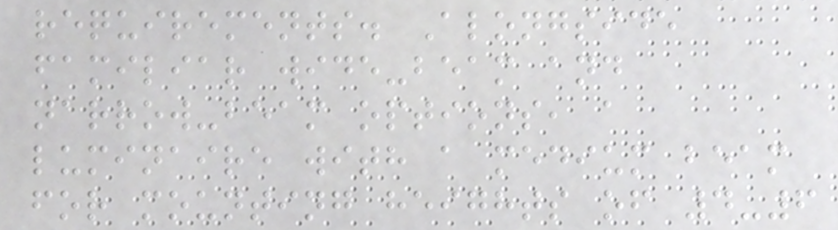requirements. Alongside
familiar wide-beam and
narrow-beam options, a
luminaire with a medium beam
for mounting heights of 4-6
